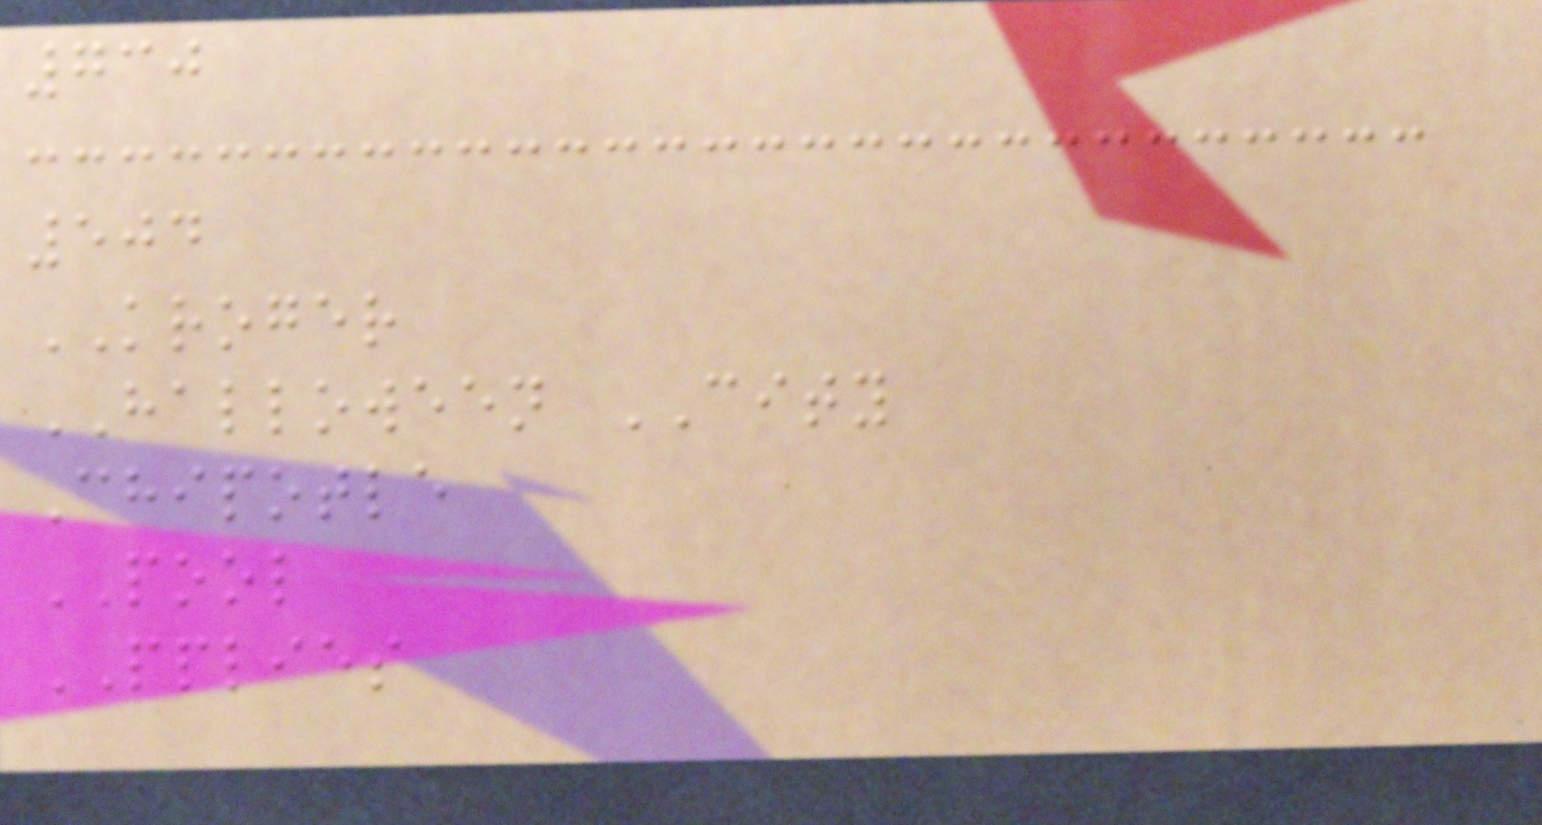730
504
KROGER
HALLOWEEN CITY
Chipotle
POOL
PPLIES
